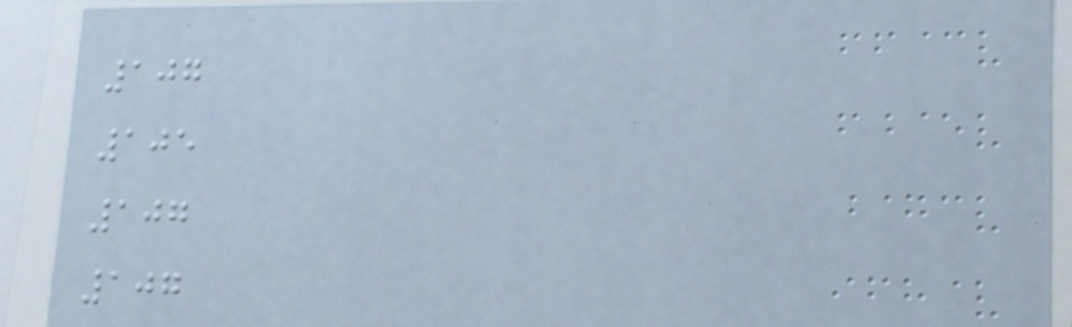107
105
107
107
